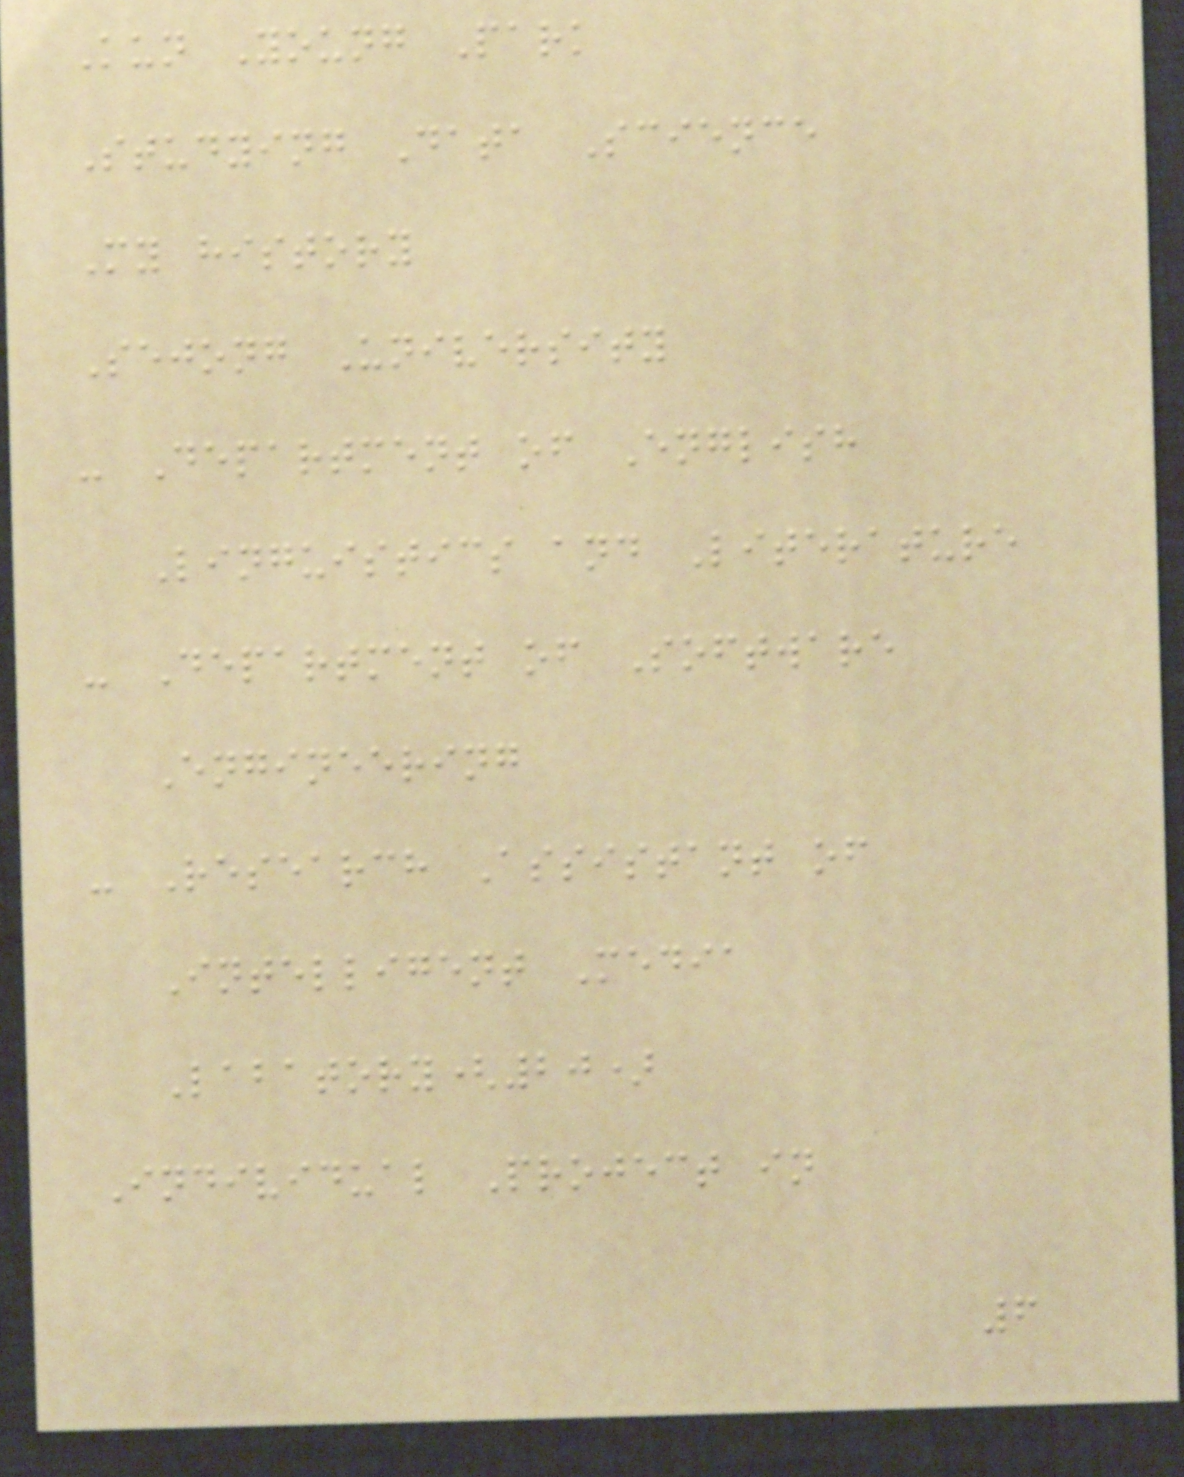Kun Young Park
Studying Data Science
My history
Sejong University
- Department of English
Linguistics and Literature
- Department of Software
Engineering
- Research Assistant of
Intelligent Media
Labatory(20)
Individual Project in
6
